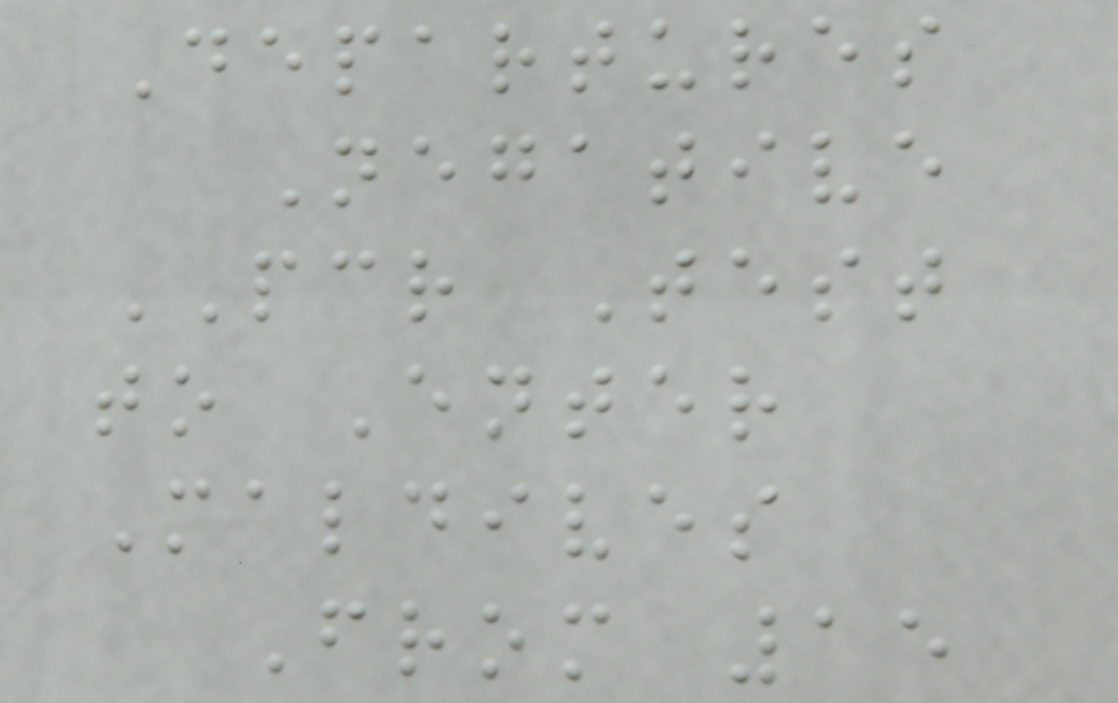Departures
Negative
PCR Test
to Enter
Maldives
From 15
